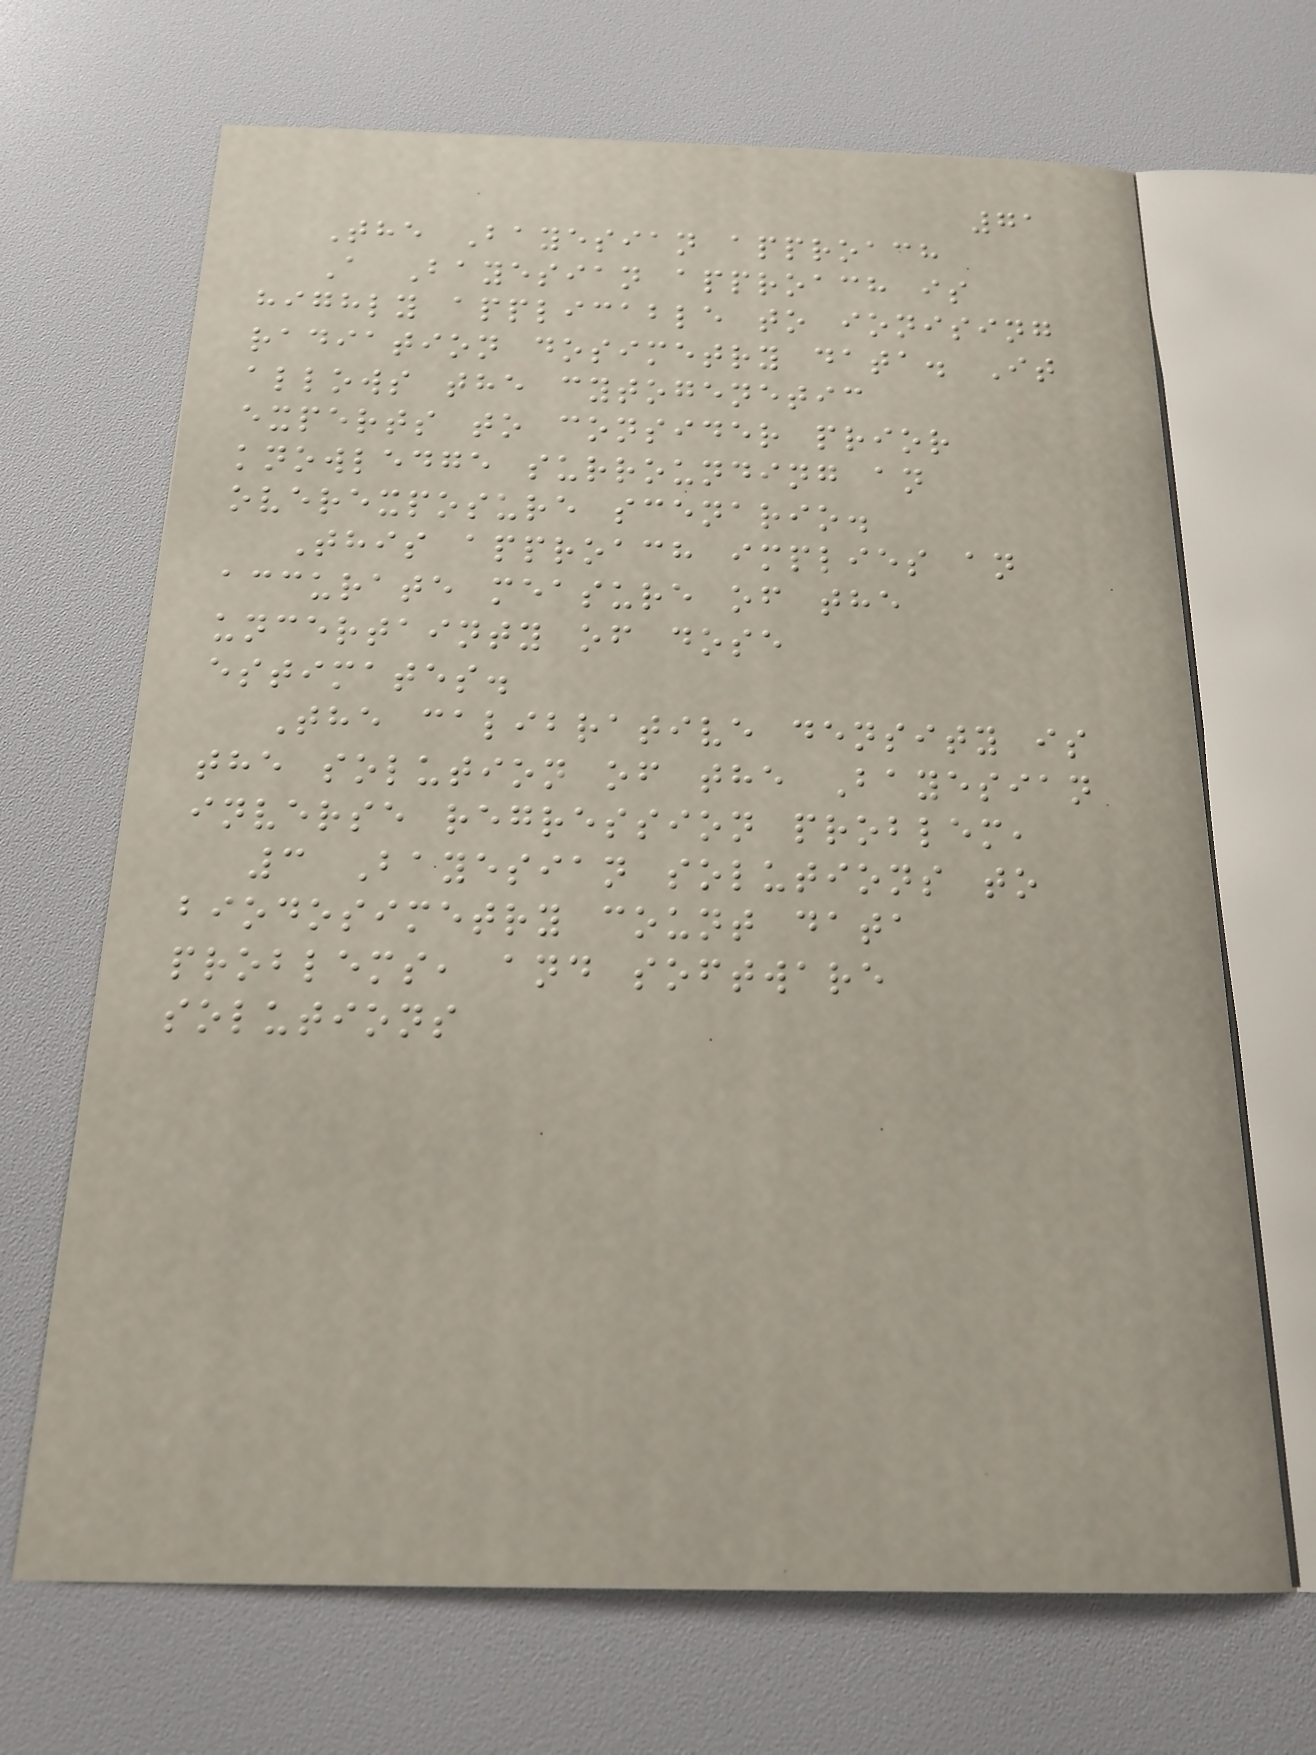71
The Bayesian approach
A Bayesian approach is
highly applicable to ionising
radiation dosimetry data. It
allows the cytogenetic
experts to consider prior
knowledge surrounding an
overexposure scenario.
This approach implies an
accurate measure of the
uncertainty of dose
estimates.
The calibrative density is
the solution of the Bayesian
inverse regression problem,
3 Bayesian solutions to
biodosimetry count data
problems, and software
solutions
